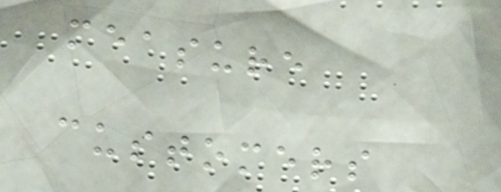measure
customers
